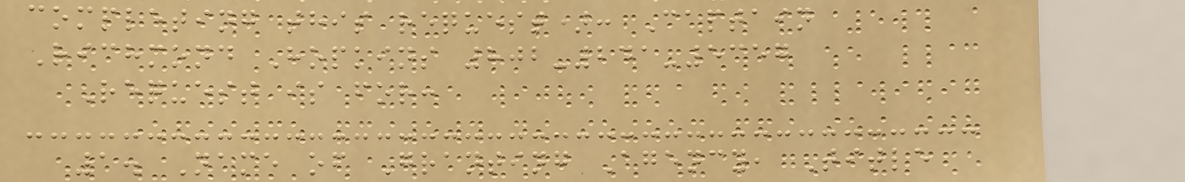completing this request): Captain
Richmond Hopkins 802-241-5357
Request is for:
1. Name of Granting Agency, Title
